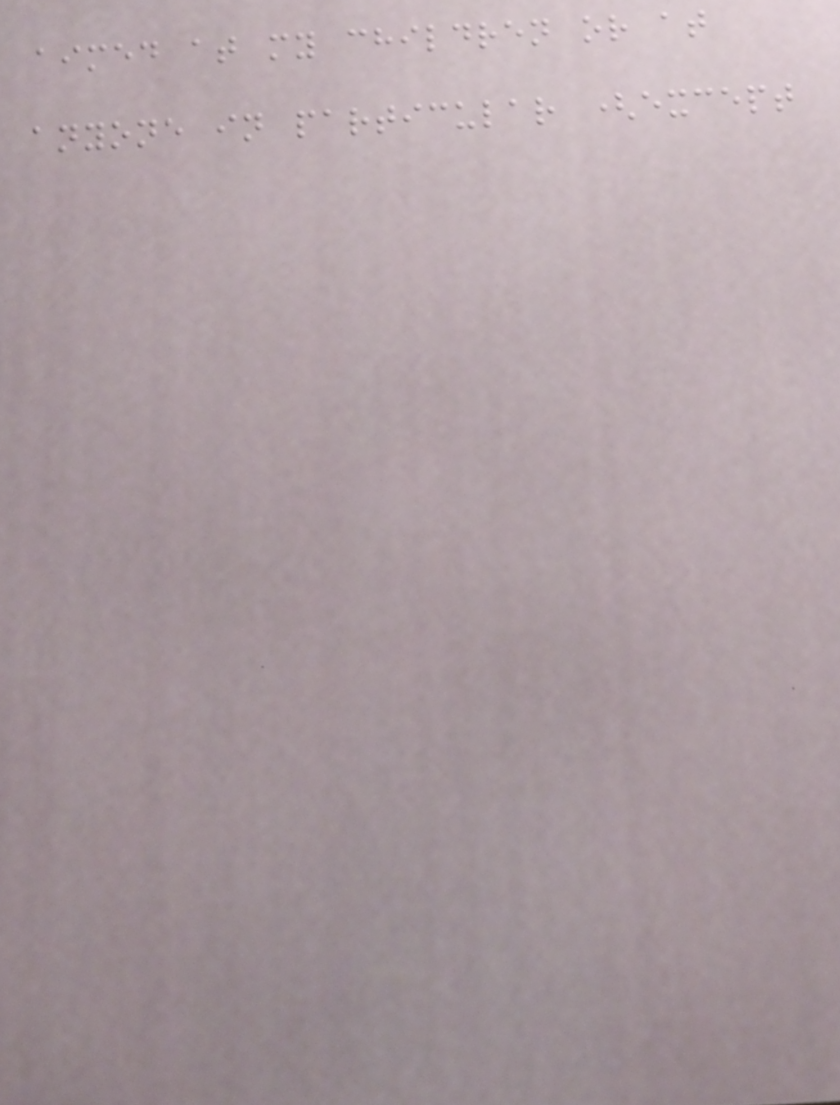aimed at my children or at
anyone in particular (except
